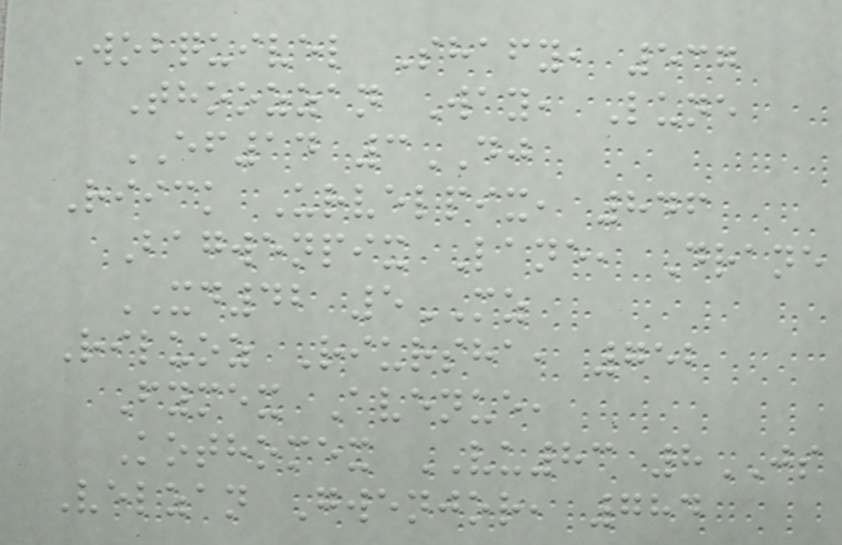Wobquivel Shafy, 537
Thoozzan Way, Lune
EF14 3DJ
Riick Urvelpix, 846
Bagwenpix Lane, Drane
XD42 5MZ
Riluoz Riursha, 752
Fymex Avenue,
Kothomex VU83 8JS
Velzan Gwenjor, 784
